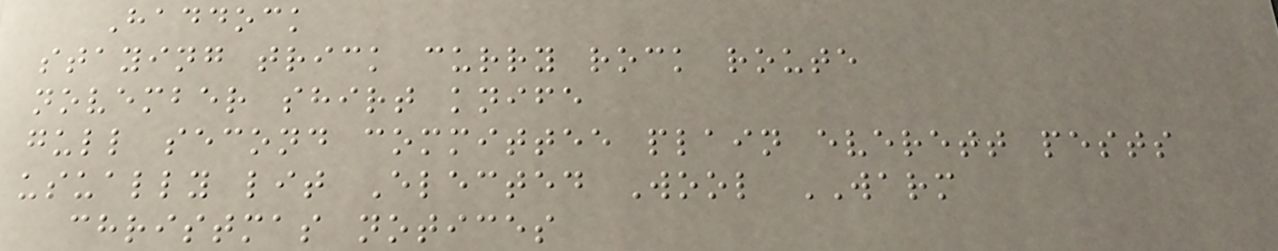Haddock
staying trick curry rock route
november shirt knife
gull second committee plain everett pests
usually lit Elected Wool WARM
christmas notices
